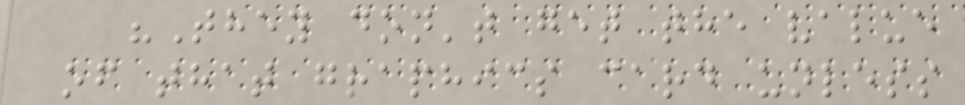"They don't get the value
of that graphics card unless
